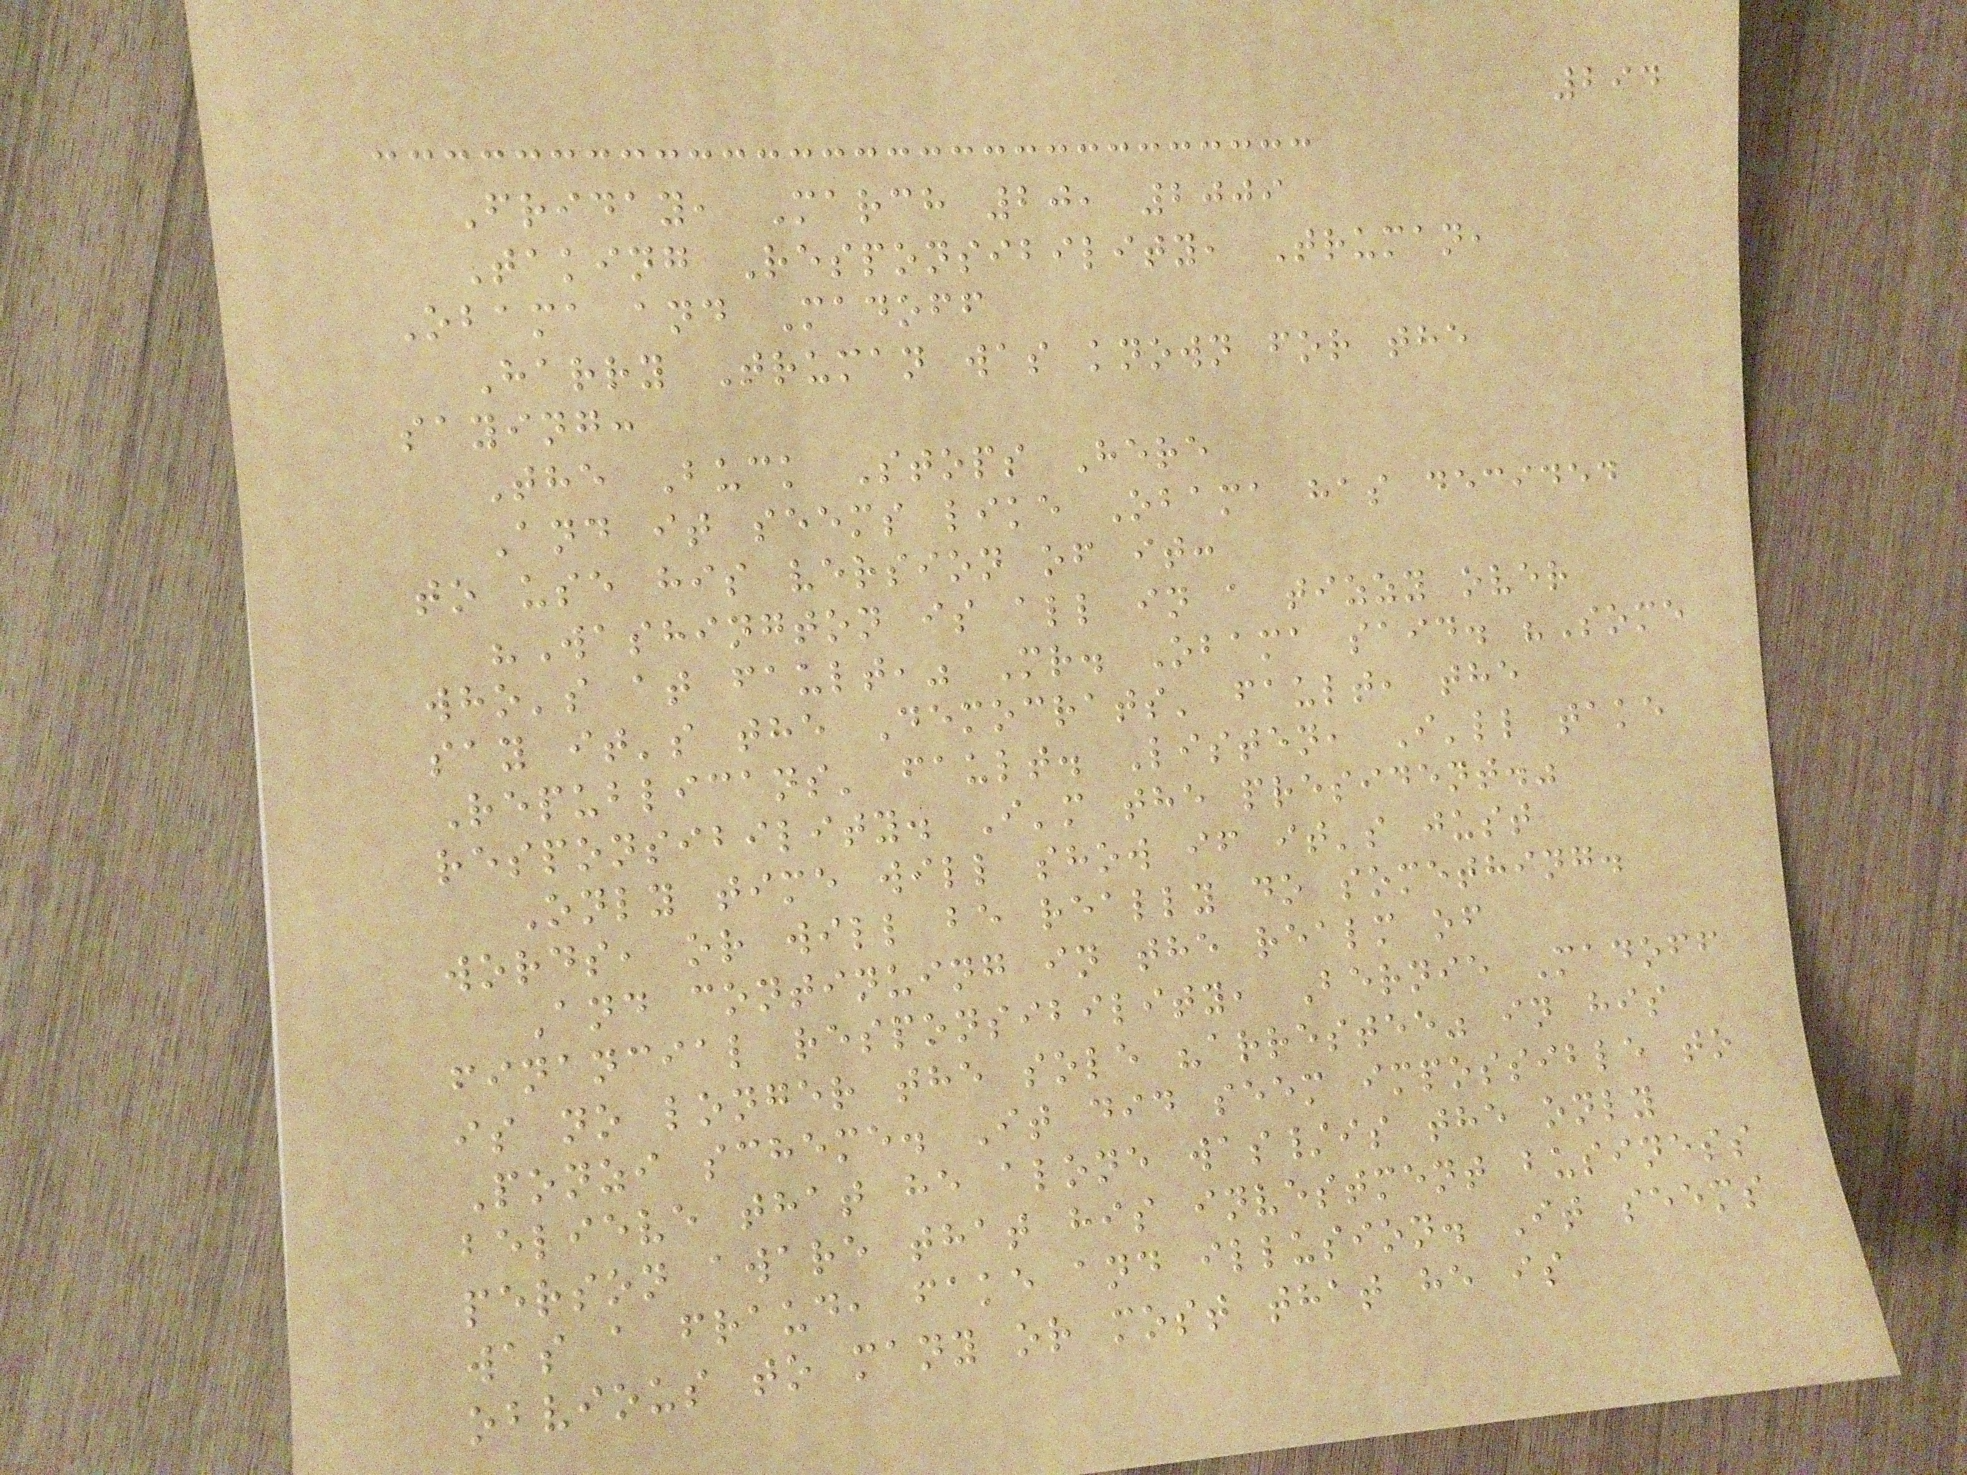294
Friday, March 20, 2009
Taking Responsibility, Truman,
Obama and Madoff
Harry Truman was known for the
saying:
The Buck Stops Here
And it seems like Obama has decided
to use his version of it:
"Washington is all in a tizzy over
who's at fault," Mr. Obama said. "Some
say it's the Democrats' fault, the
Republicans' fault. Listen, I'll take
responsibility. I'm the president."
Only time will show if it's just
words, or will be really do something.
And continuing in the realm of
financial responsibility, Bernie Madoff
is no longer the sole "arrestee" in his
Ponzi scheme. It did seem impossible to
believe that he alone was/is the only
person aware that his investment business
was a fraud, fake and illusion. It seems
obvious to many or most that he is
